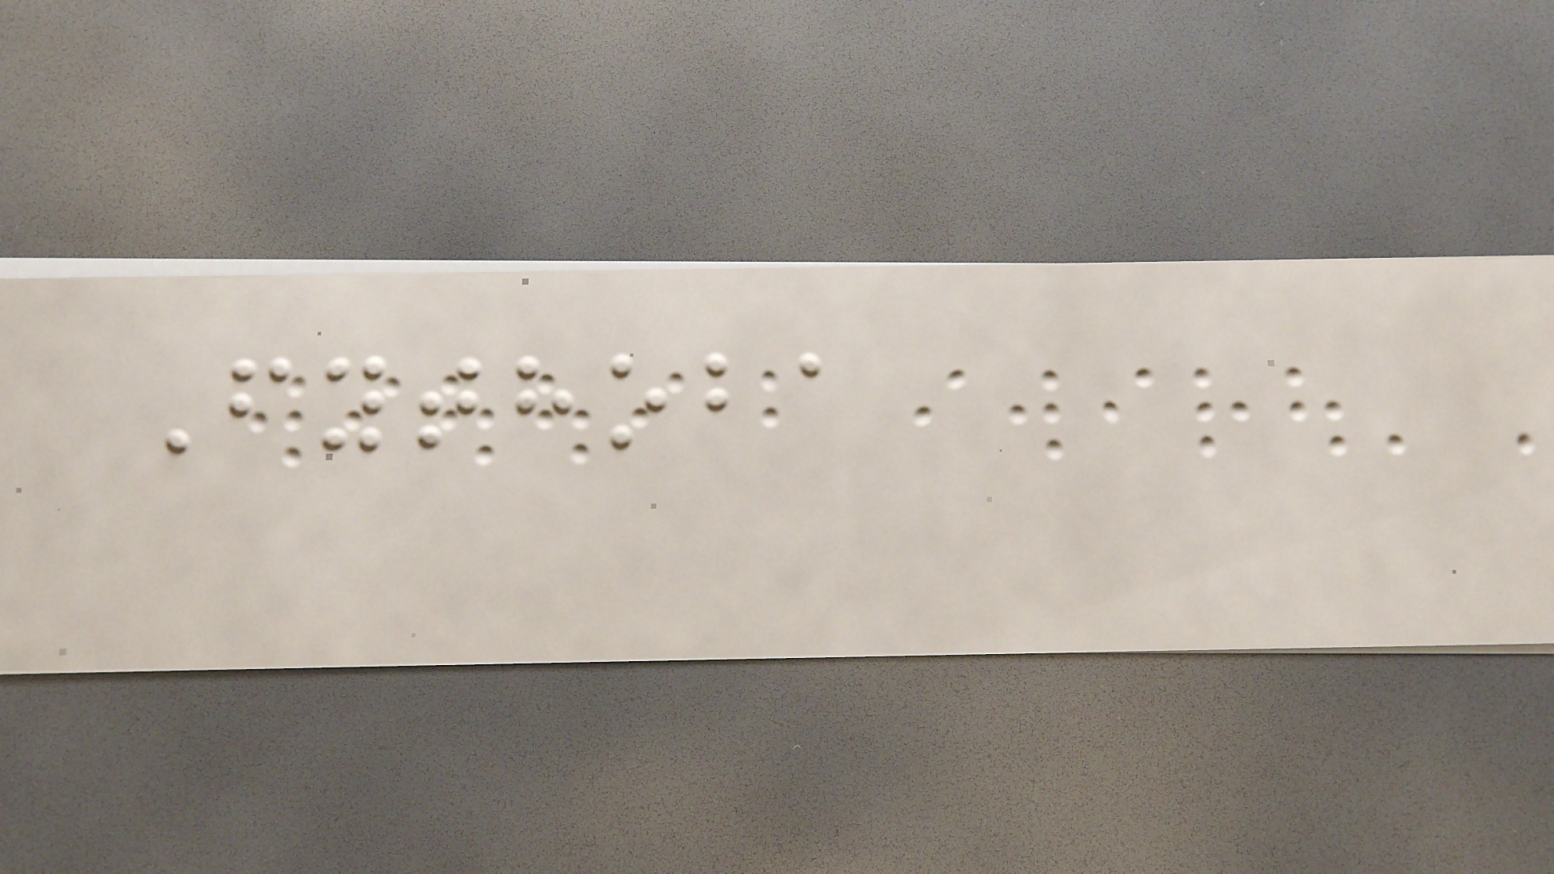Fythoba
